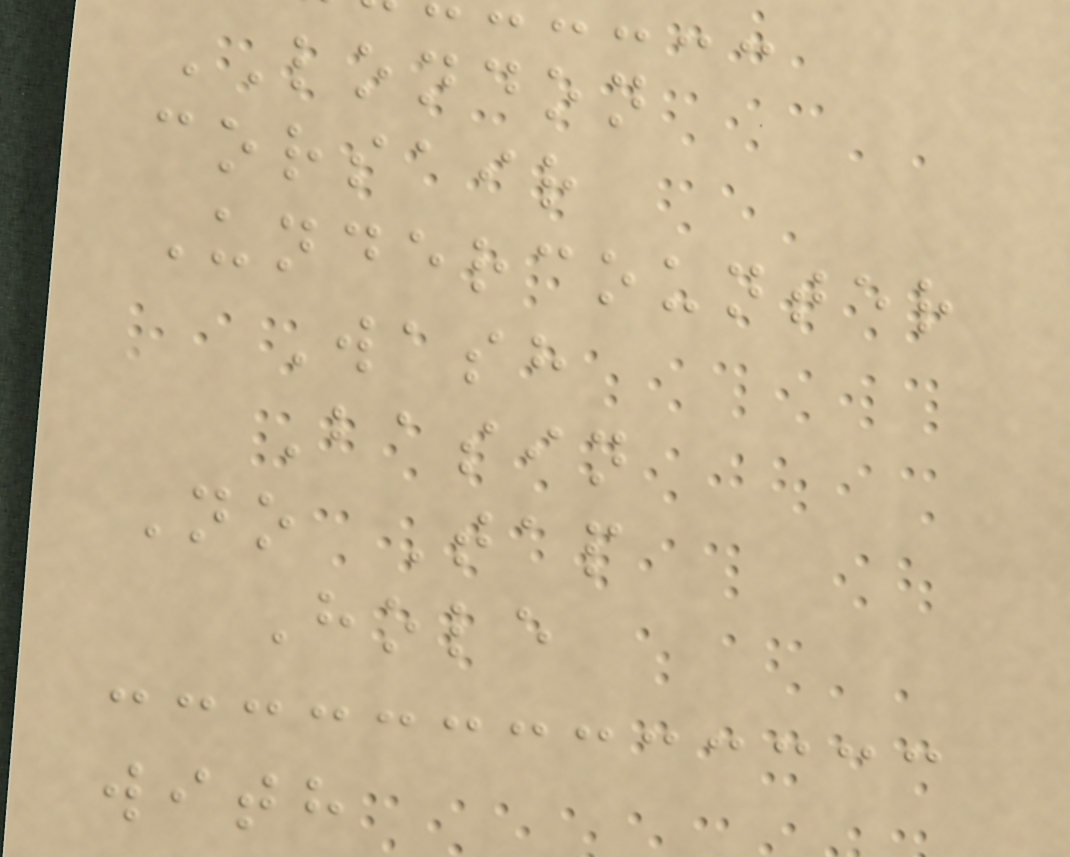LONDON
corsair
Undercounter
Wash
Basin
No Tap
Hole
with
